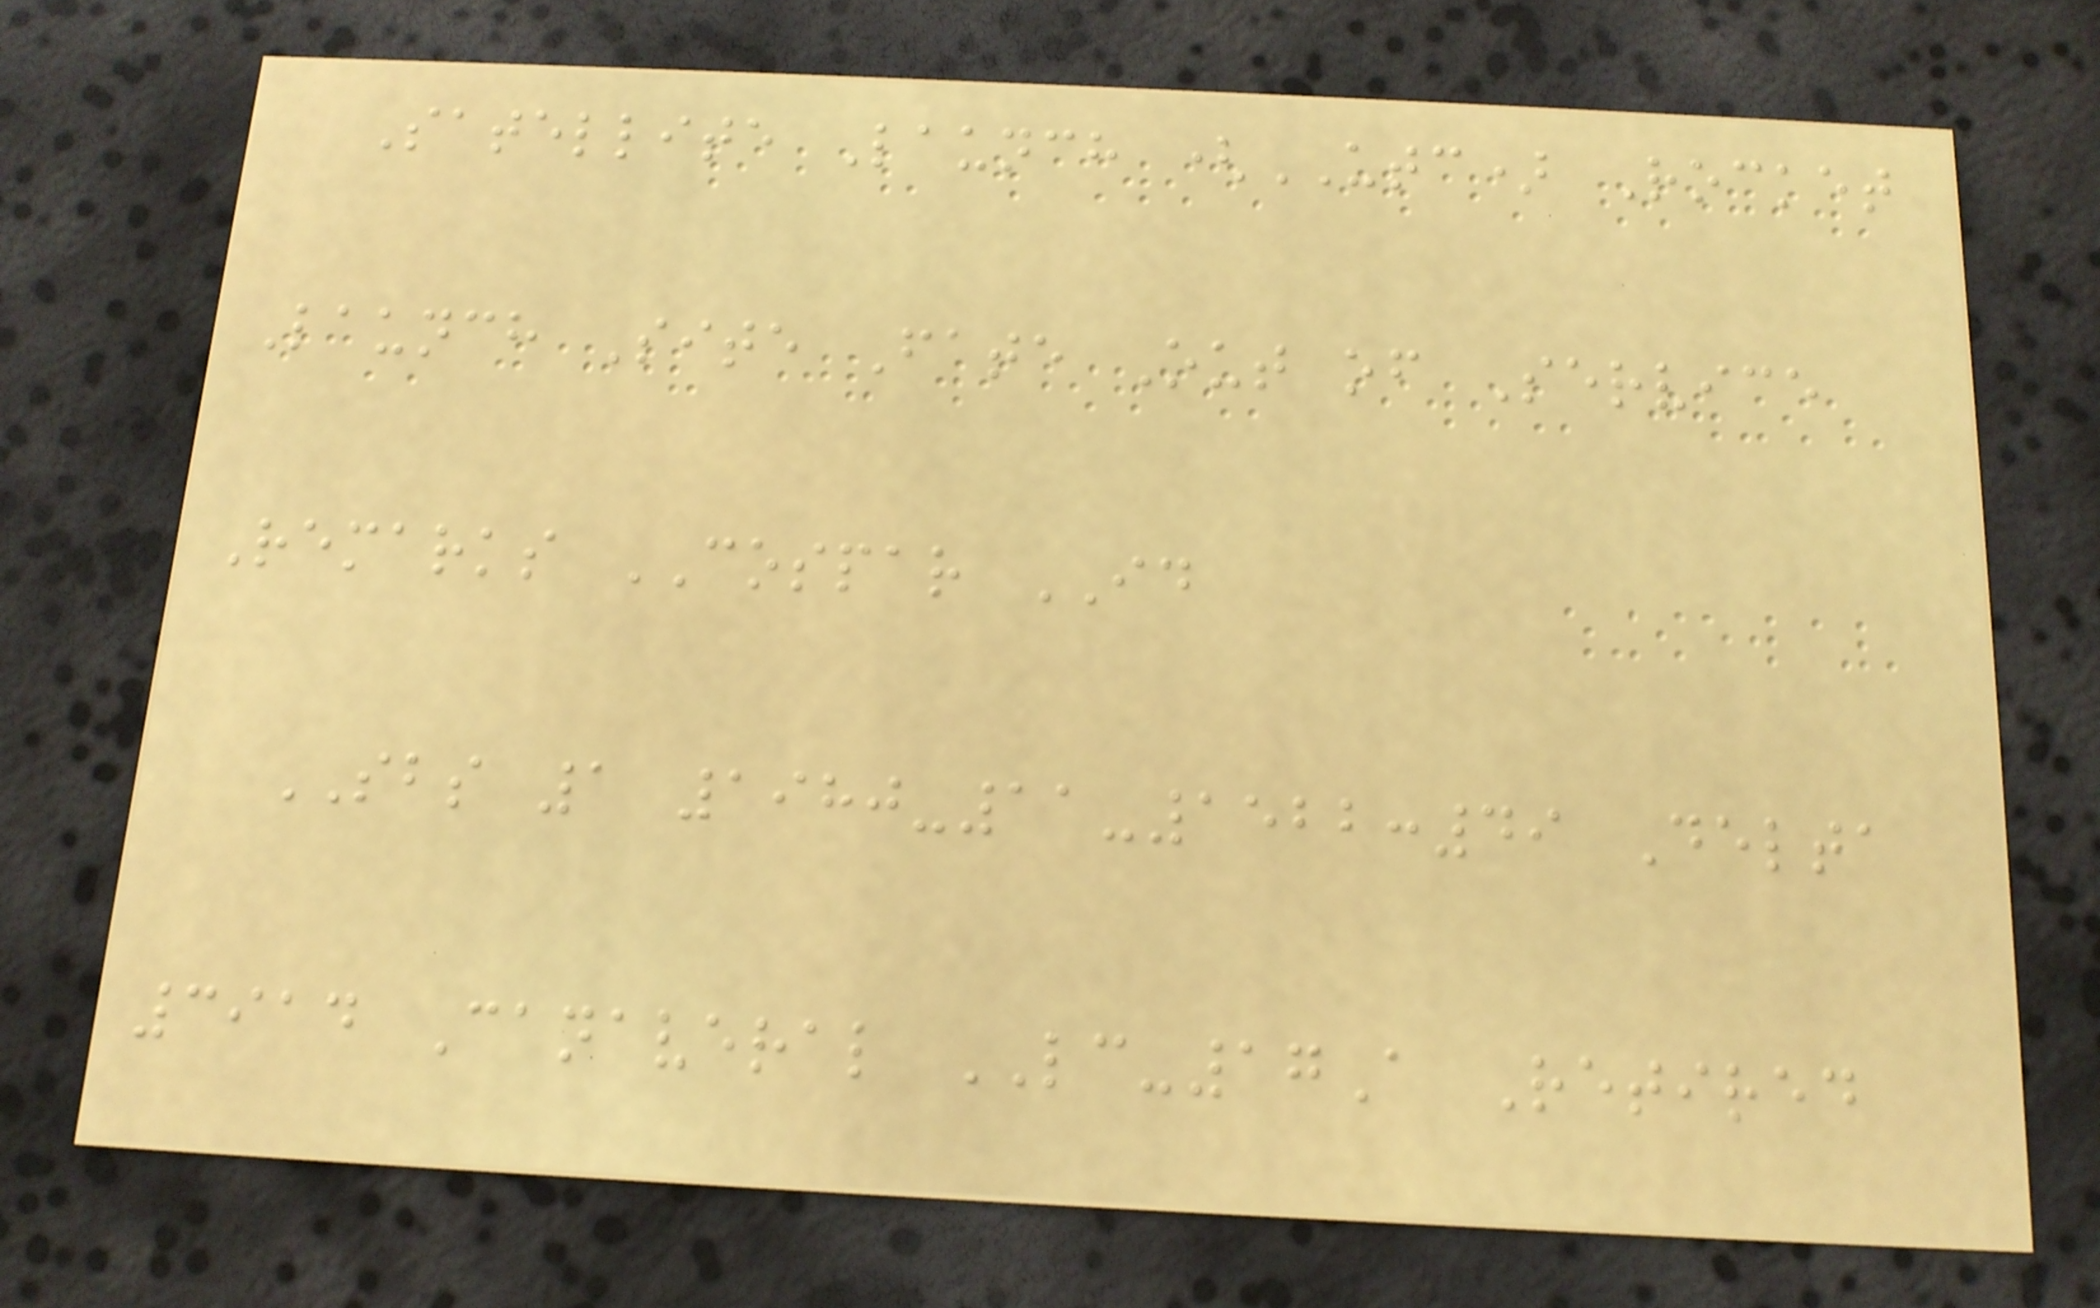Satellite Launch (UTC) Rocket
Launch Site Fate Out of Service
Remarks COSPAR ID
SBS 1 1980-11-1522:49 Delta
3914 Canaveral LC-17A Retired
